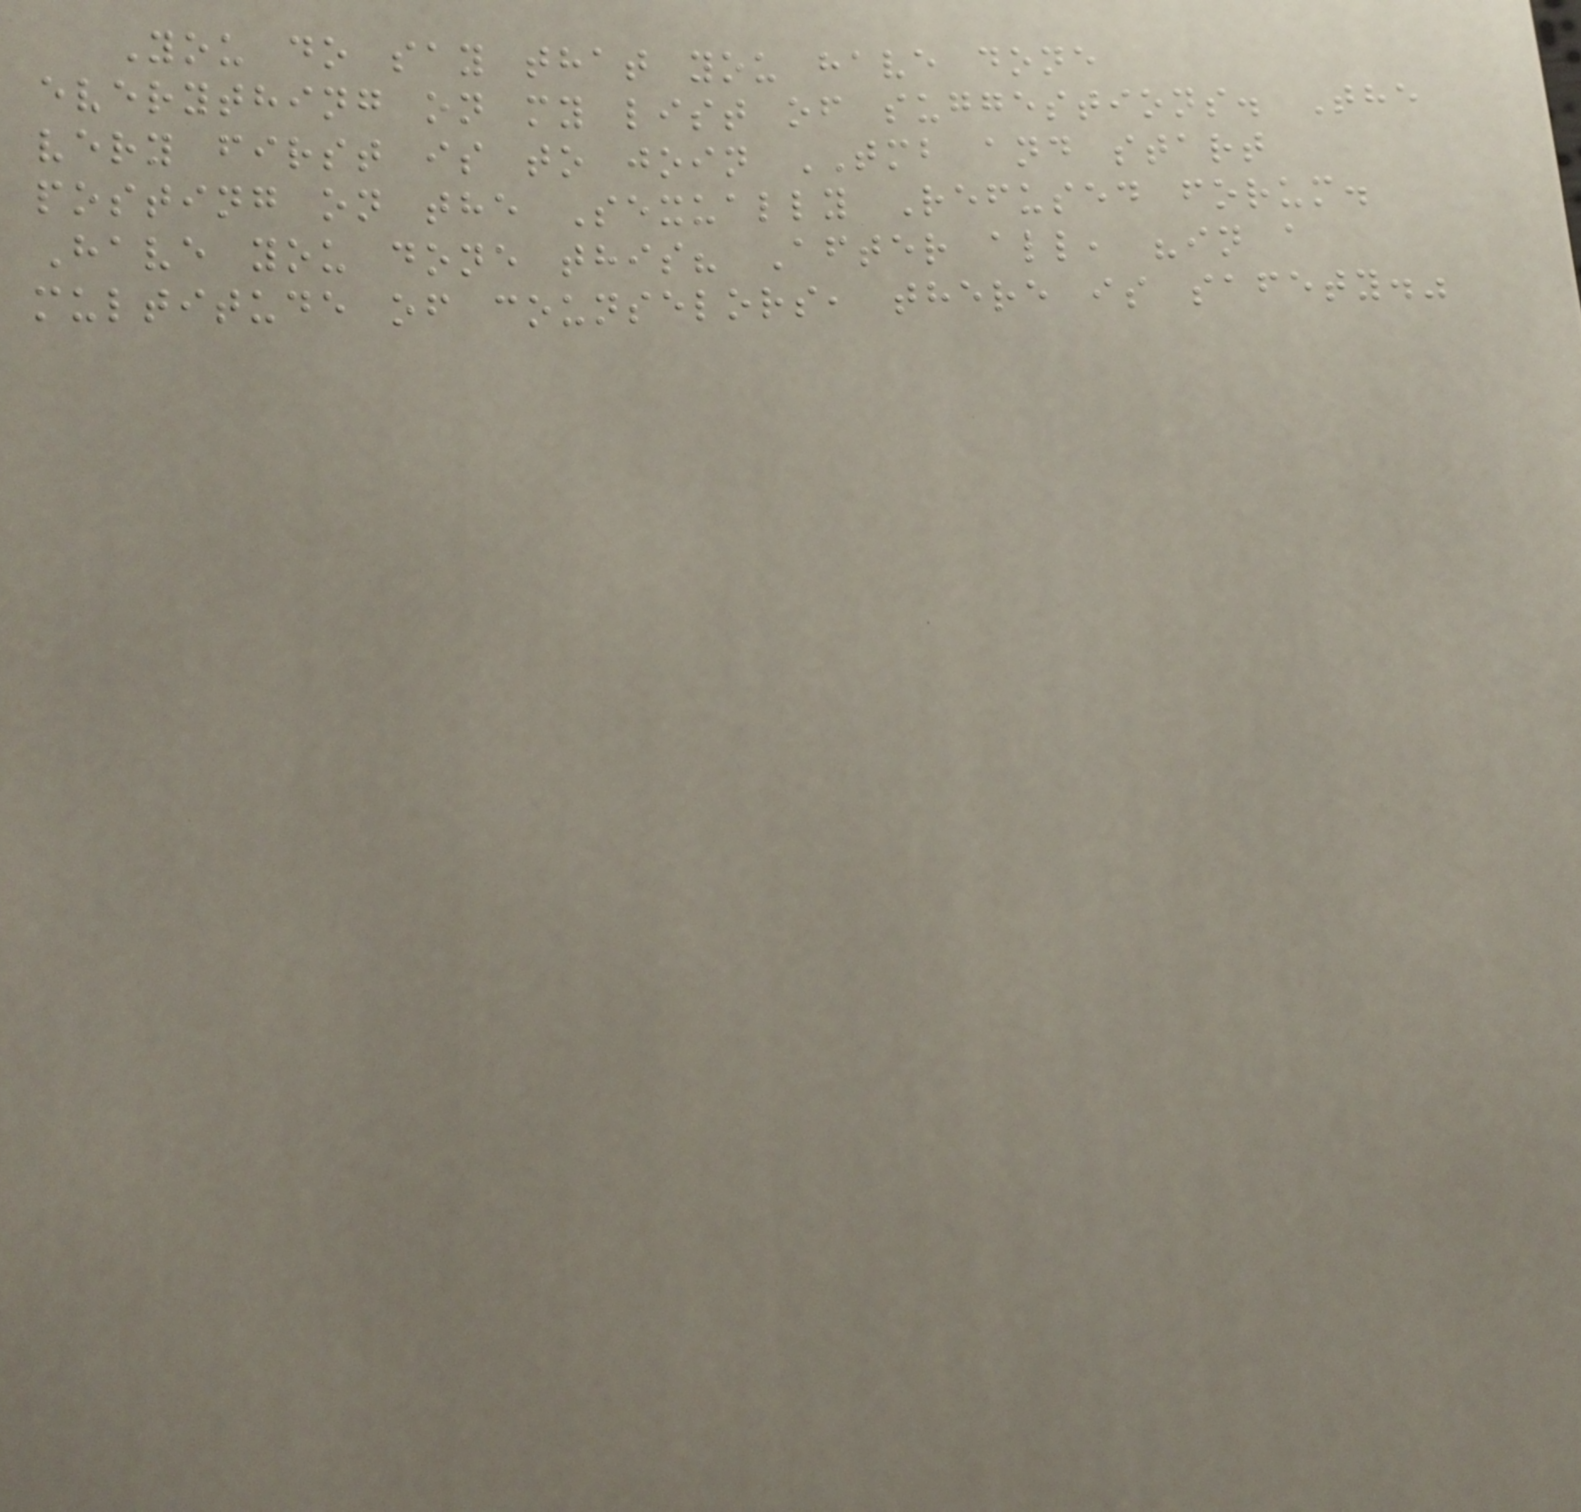You do say that you have done
everything on my list of suggestions. The
very first is to join TMB and start
posting on the Sexually Refused forum.
Have you done this? After all, "in a
multitude of counselors, there is safety."
